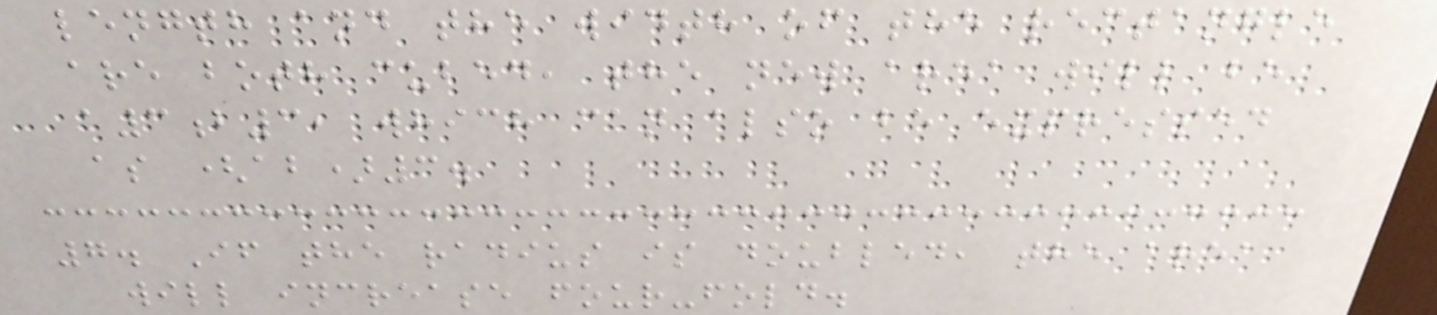length and the width of the rectangle
are both cubed, the new area will be
a3b3, which can also be expressed
as (ab)3.
7. If the radius is doubled, the area
will increase four-fold.
